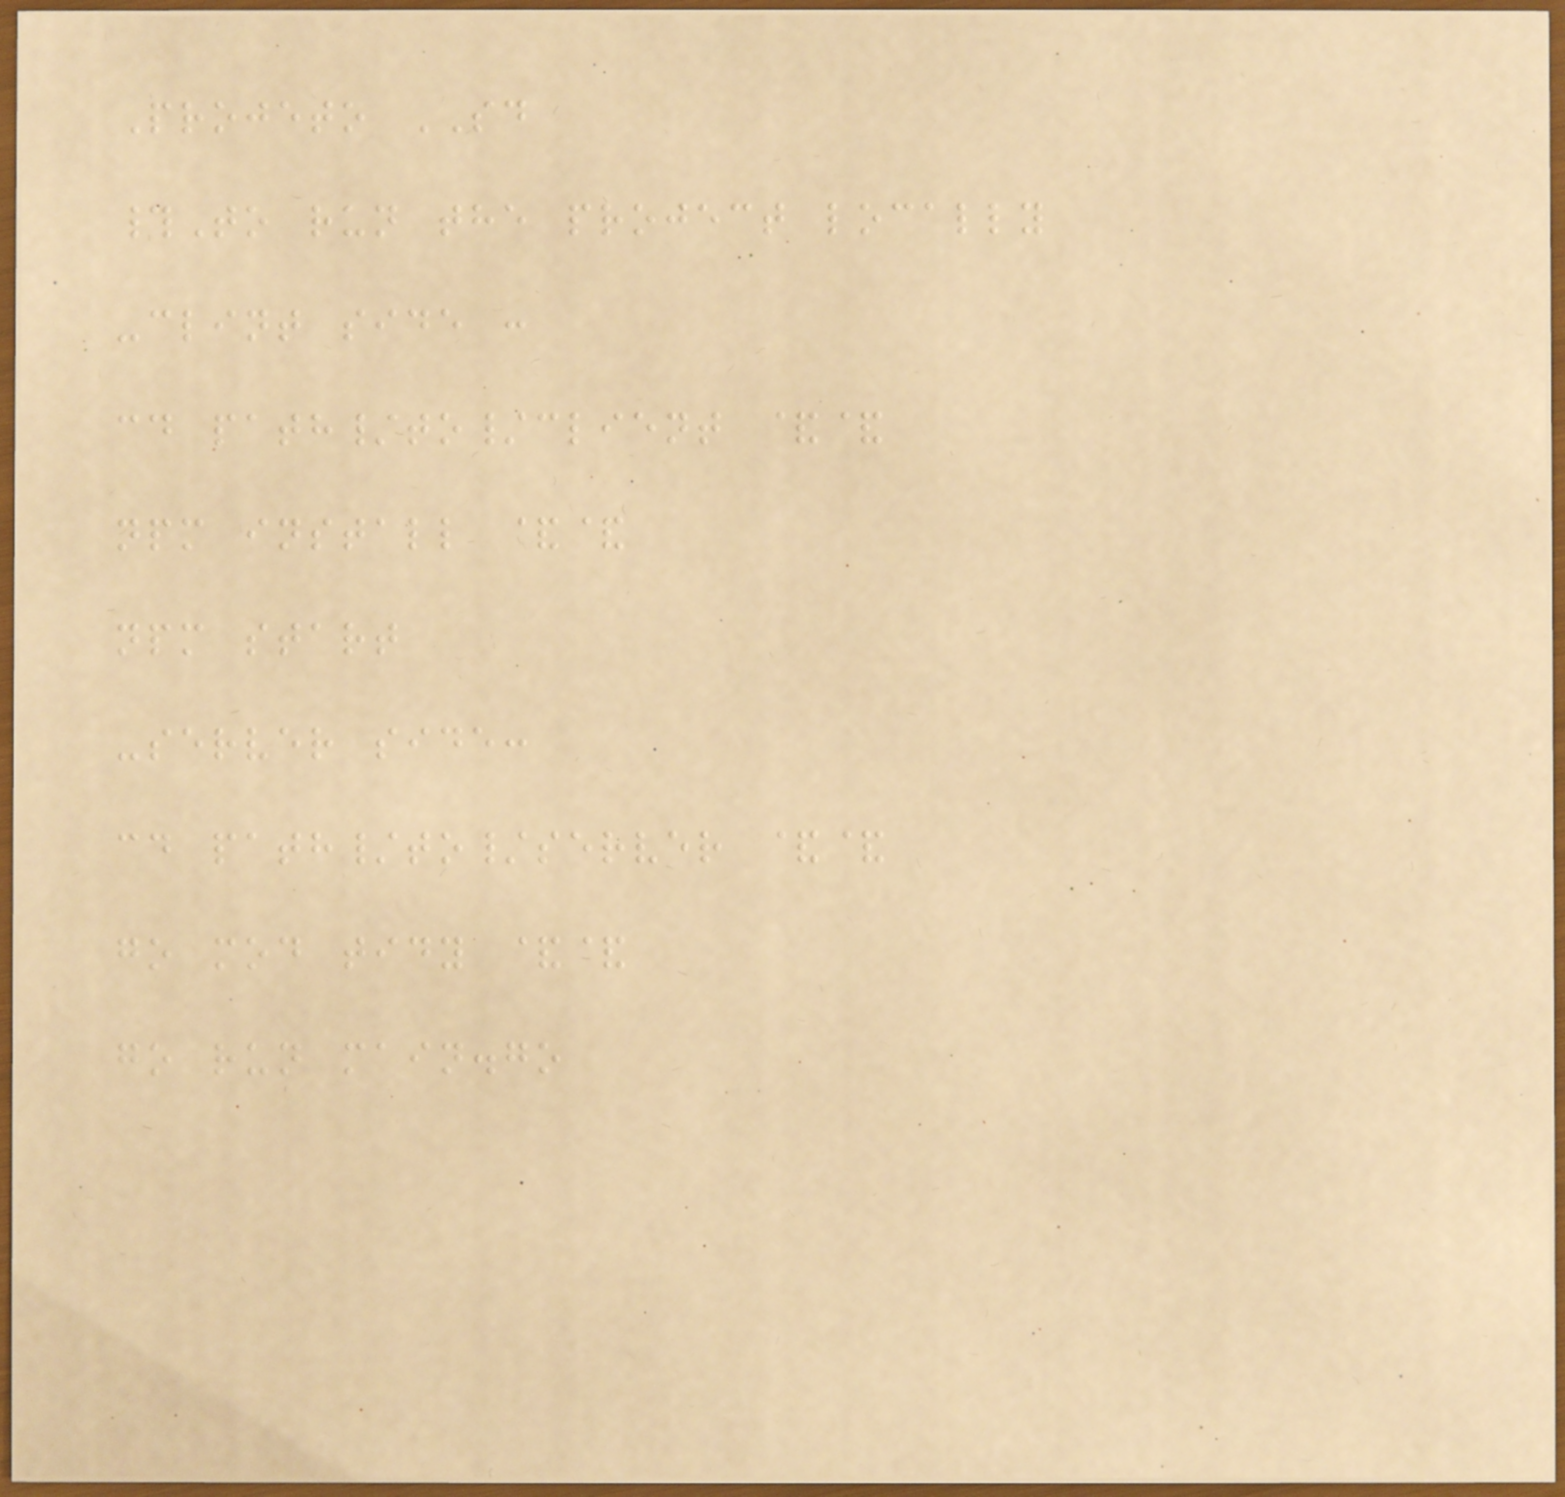Projeto SD
#To run the project locally
-clint side :
cd path/to/client &&
npm install &&
npm start
-server side:
cd path/to/server &&
go mod tidy &&
go run main.go
